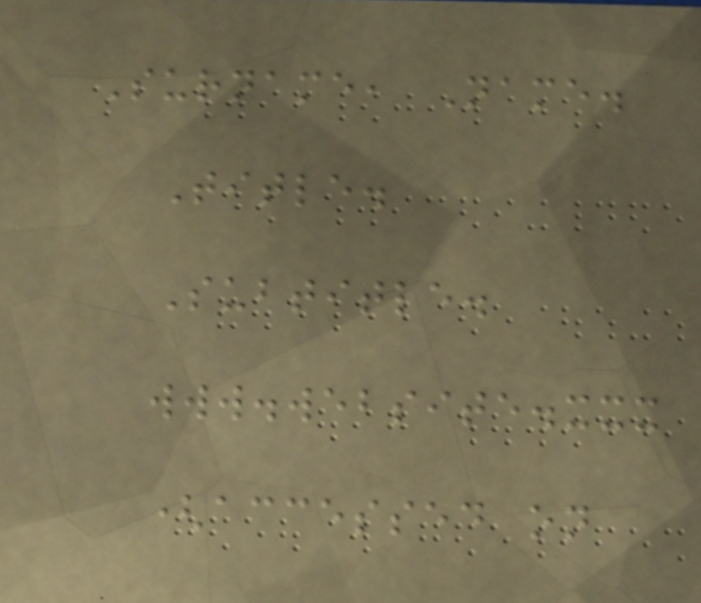Surname, Name.
Title.
Subtitle.
www.website.xxx
(accessed on
